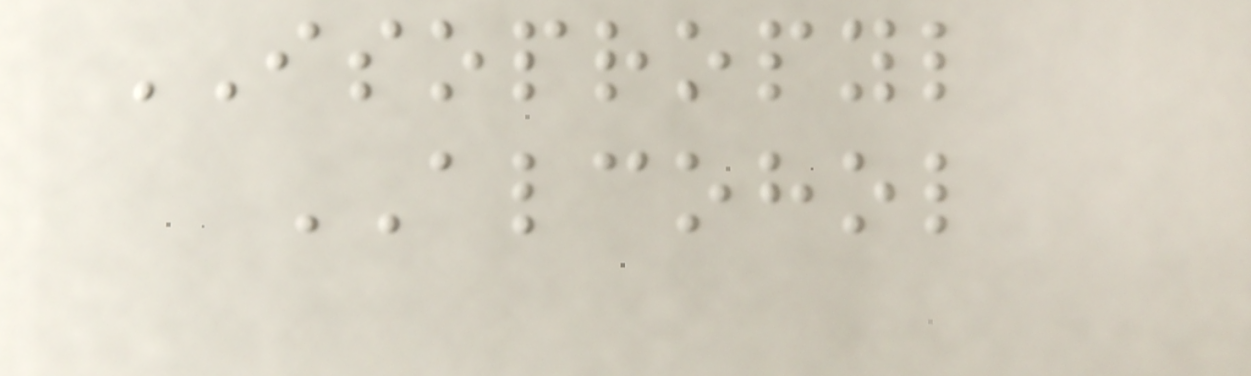ISOPROPYL
ALCOHOL
